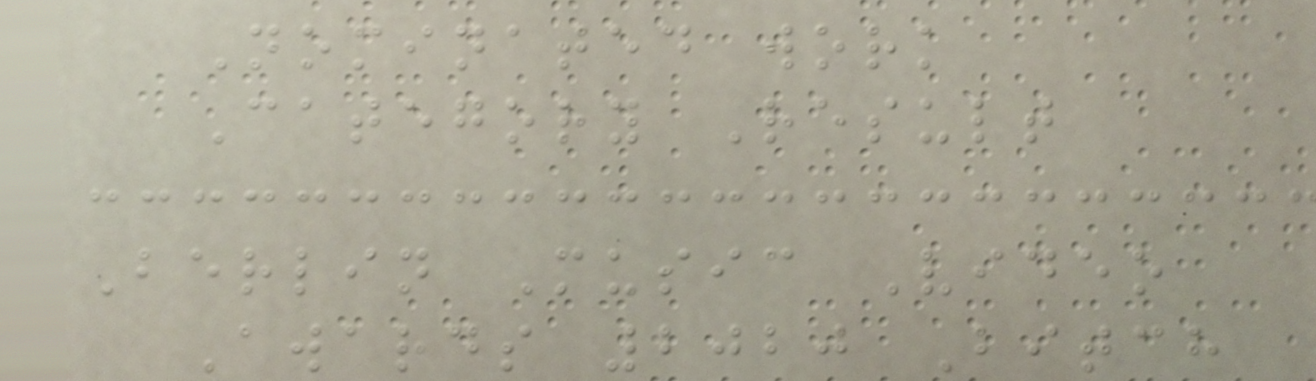Nominated work
Category Result
Berlin Music Video
Awards 2020 Bitch
